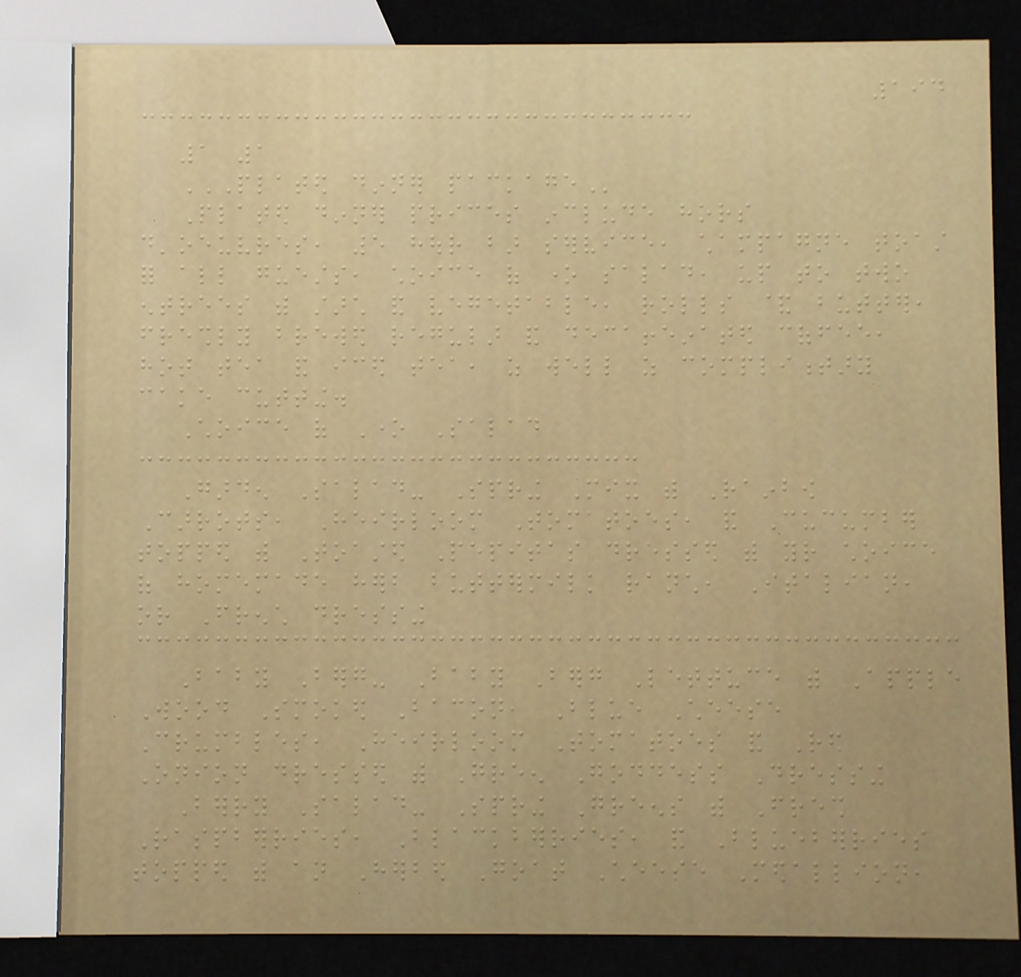194
1 1
PLATED DINNER PACKAGE
Plated dinner prices include hors
d'oeuvres, 5 hour bar service, champagne toast
for all guests, choice of one salad, up to two
entrees with starch and vegetable, rolls & butter,
freshly brewed regular and decaffeinated coffee,
hot tea and iced tea, as well as complimentary
cake cutting.
Choice of One Salad
Garden Salad- Spring Mix with Rainbow
Carrots, Heirloom Tomatoes, and Cucumber
topped with Toasted Pepitas dressed with your choice
of homemade herb buttermilk ranch, Italian,
or French dressing
Baby Berg- Baby Berg Lettuce with Apple
Wood Smoked Bacon, Blue Cheese
Crumbles, Heirloom Tomatoes and Red
Onion dressed with Green Goddess Dressing
Berry Salad- Spring Greens with Fresh
Raspberries, Blackberries, and Blueberries
topped with an Herbed Goat Cheese Medallion,
